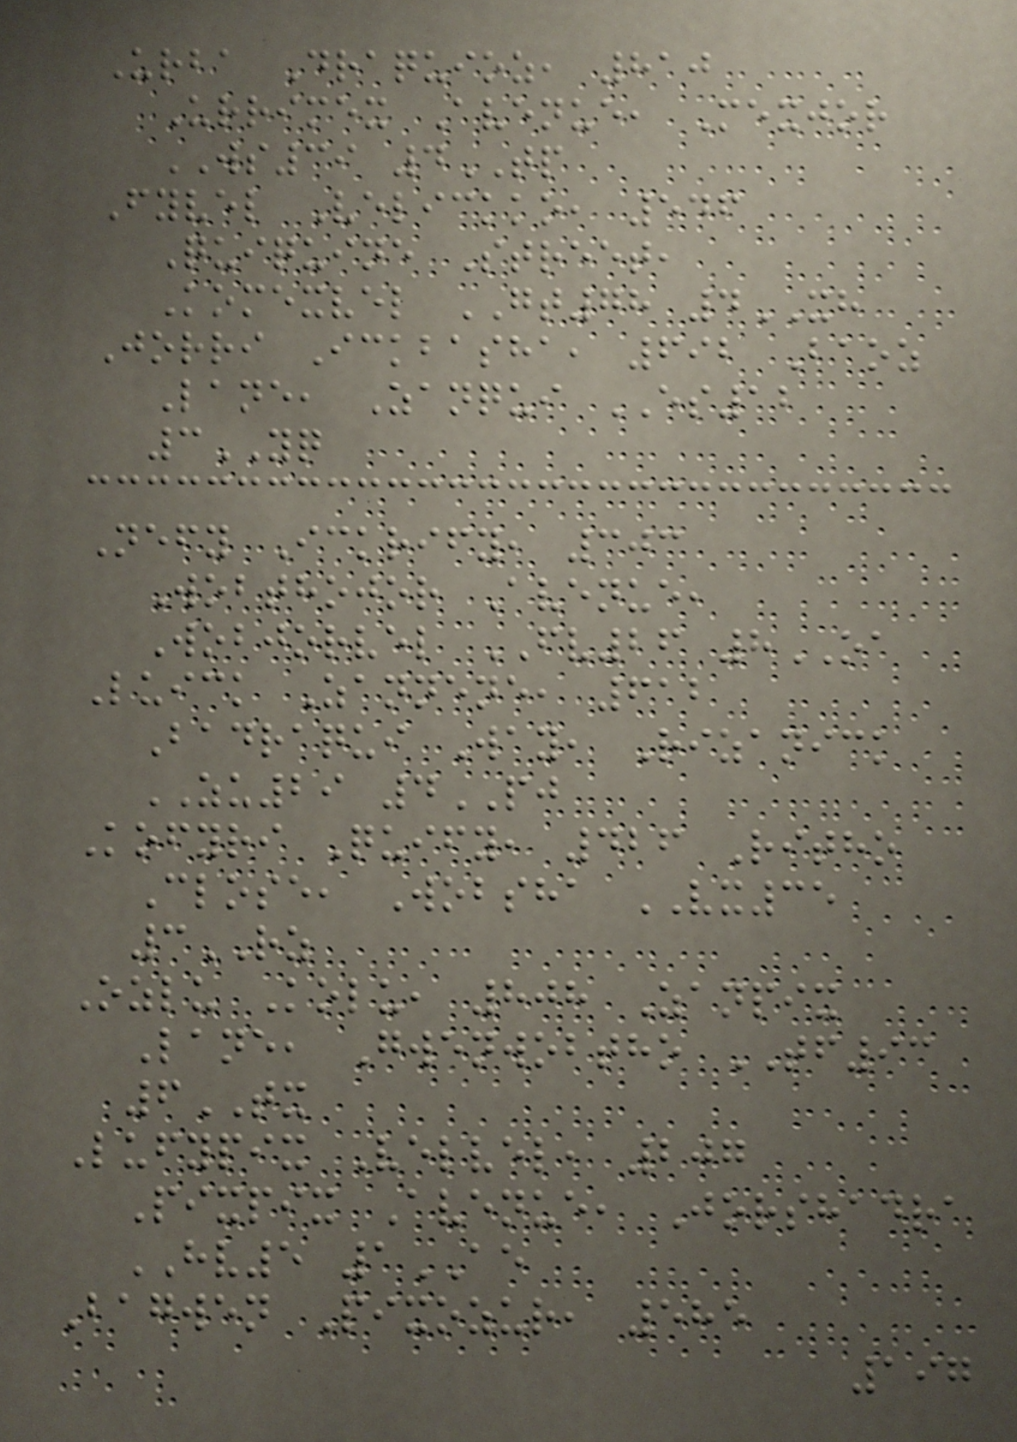Urba Draquioz, 810
Urrimex Avenue, Mexjor
WS39 4TP
Fyvel Velickko, 546
Quiquine Street,
Komexvel GT78 4XH
Jorri Ickbasha, 692 Baoz
Lane, Zanqui ES12
3YQ
Nefy Ickrify, 303
Wobthojor Avenue,
Wobjorvel FV26 8OA
Luick Zannene, 612
Badraqui Way, Rizanick
ZU29 4PJ
Kofyri Quify, 426 Ritho
Close, Wobsha VX35
3RZ
Ozlu Kolu, 808 Zanpix
Lane, Gwenwobtho TF93
6TX
Lufypix Velvel, 207
Pixpix Avenue, Jorshadra
HV5 1AE
Bagwen Pixozur, 585
197
